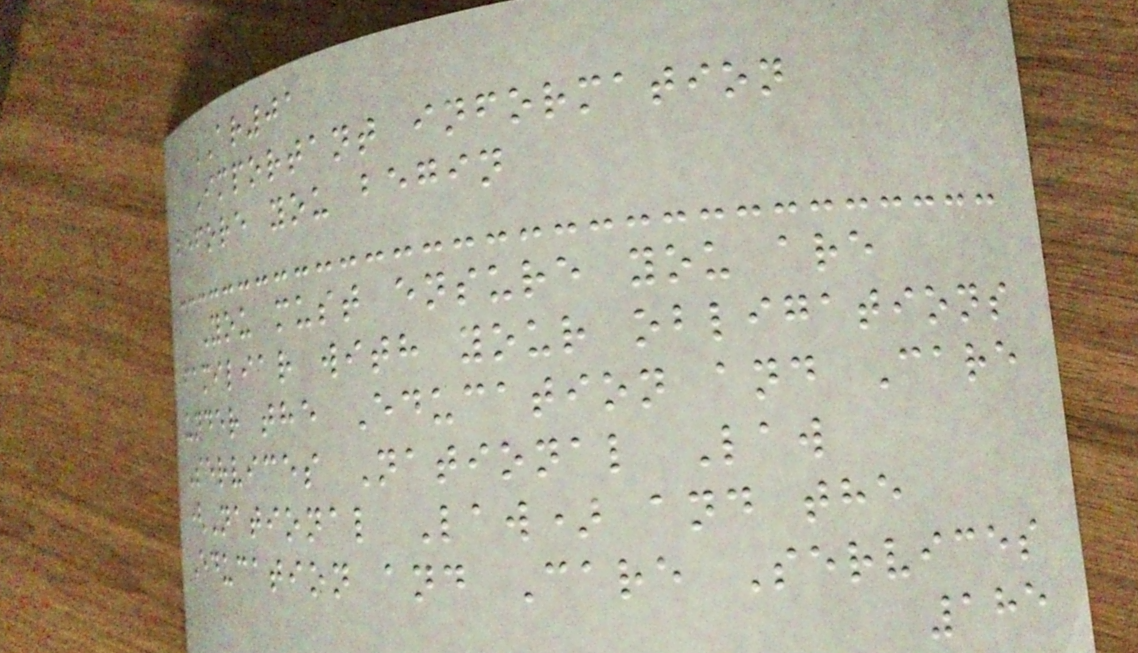AR01
Important information
before you begin
You must ensure you are
familiar with your obligations
under the Education and Care
Services National Law
(National Law) and the
Education and Care Services
185
